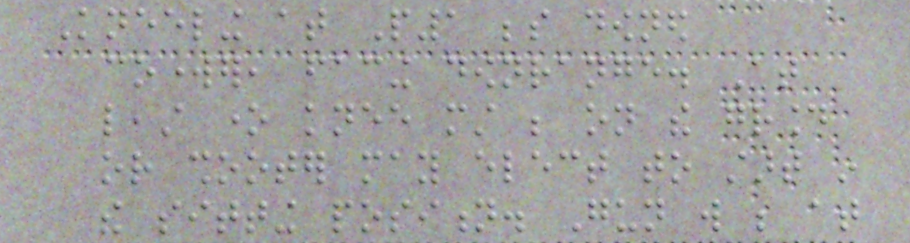Kneeling at P1 beside downed
coworker, facing downrange. At
least one knee must be on the ground
or shooter may elect to start in
the sitting position. Gun will be at
